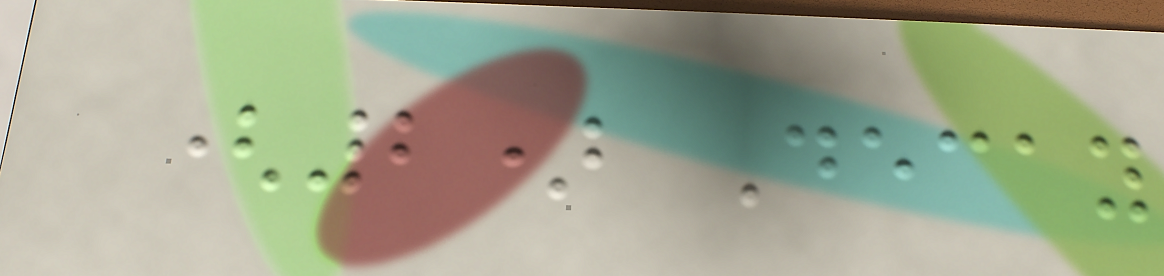(2) Decay
